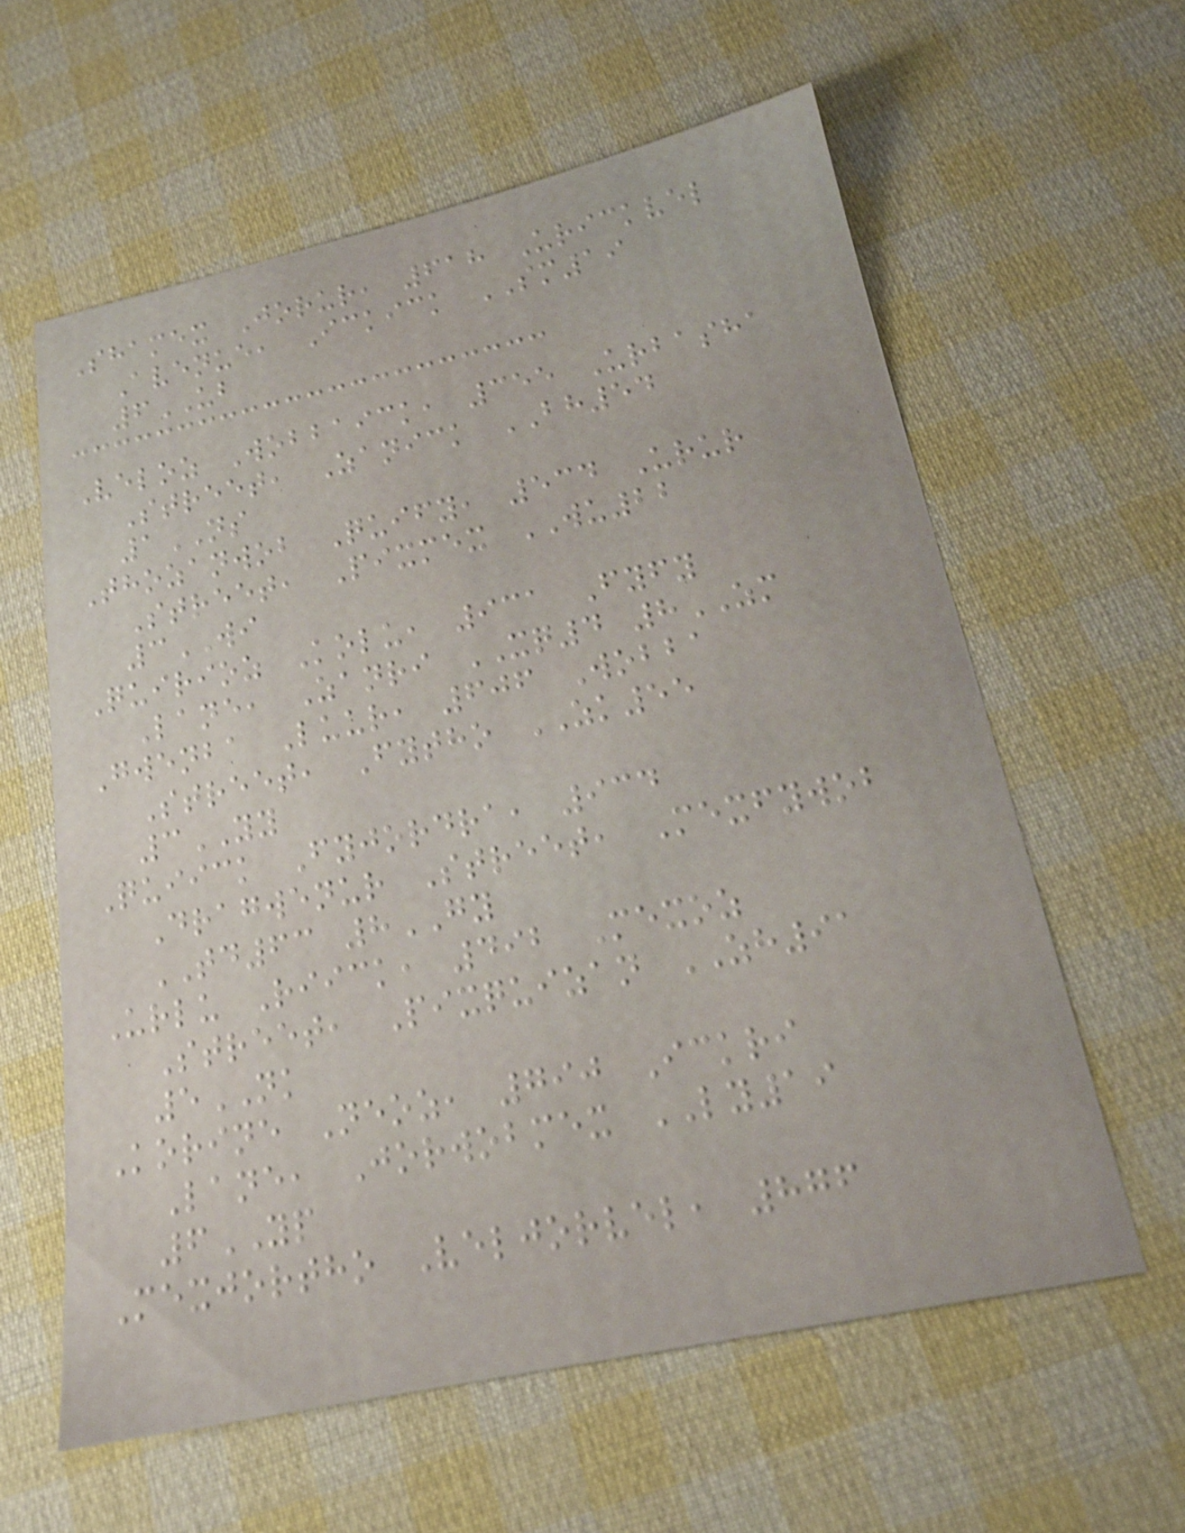Shamex Jorur, 618 Urickvel
Avenue, Ickick SM19
6UB
Veloz Wobbaick, 355 Urbasha
Street, Zanick BH54
1NS
Thozanwob Quify, 534 Urur
Street, Pixmex WU22
3WI
Quirioz Kolu, 931 Fyfy
Lane, Zanri XQ4 8ZM
Gwenba Luur, 606 Wobba
Street, Fytho ZK55
3YY
Quiick Fyjordra, 934
Dragwenur Street, Mexfywob
TD63 8GY
Urlu Riick, 492 Mexoz
Street, Pixquizan ZH91
5NK
Korine Neoz, 790 Ickri
Lane, Jorwobmex LY19
6YP
Mexjortho Veljorvel, 876
